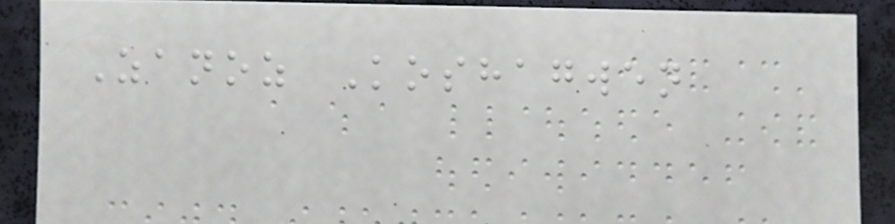Zanoz Koshagwen
